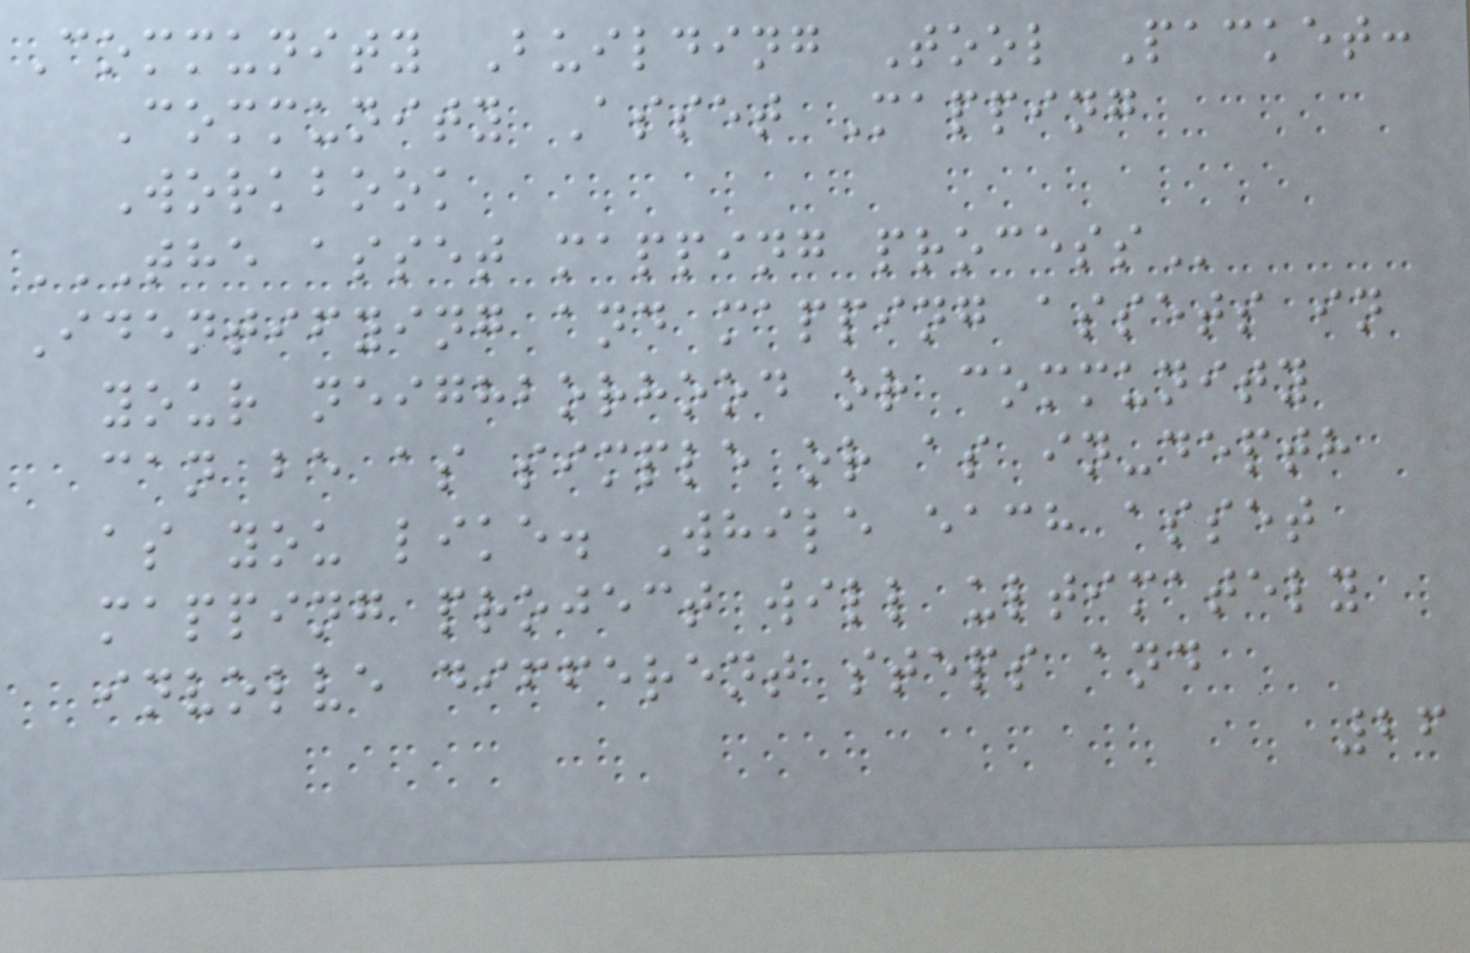Community Building Tool Packet:
Community Asset Mapping
Workbook
THE ASSET MAPPING PROCESS
Identifying and mapping assets in
your neighborhood or community
can be as simple or as in-depth
as you like. While each asset
mapping project will ultimately
involve different steps and
26
